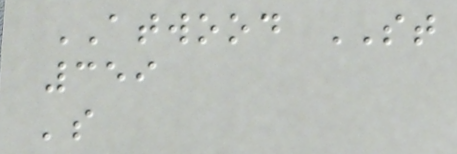ATWOOD ST
359
's
